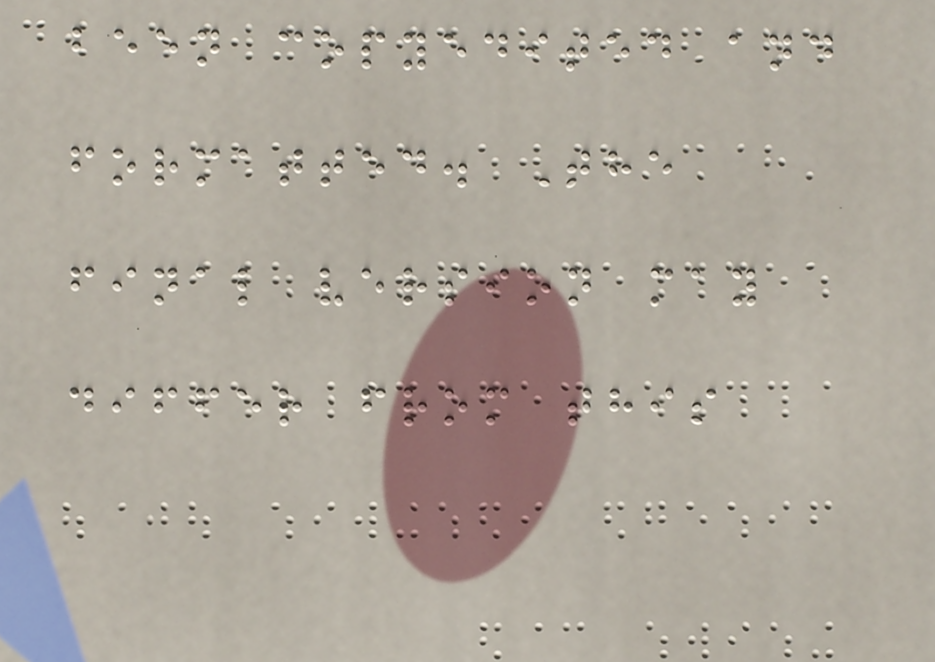been copyedited and
formatted. The
final version may
differ from this
